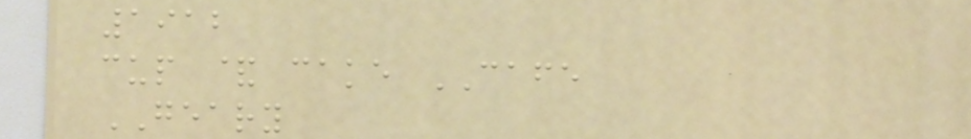1912
cup & cake CAFE
GEARY
